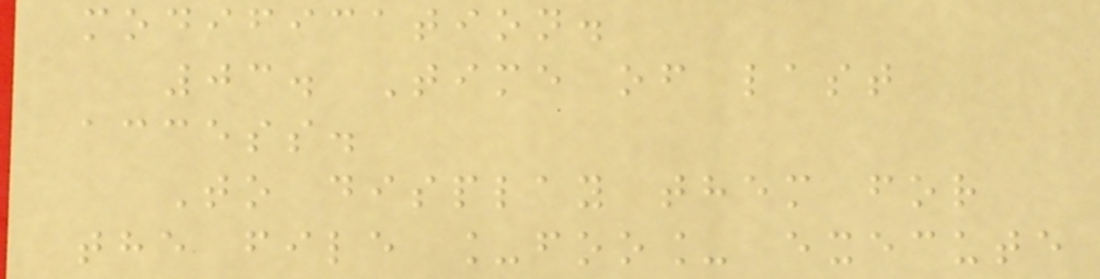modification.
03. Time of last
access.
To display them for
the file _foo_ execute
